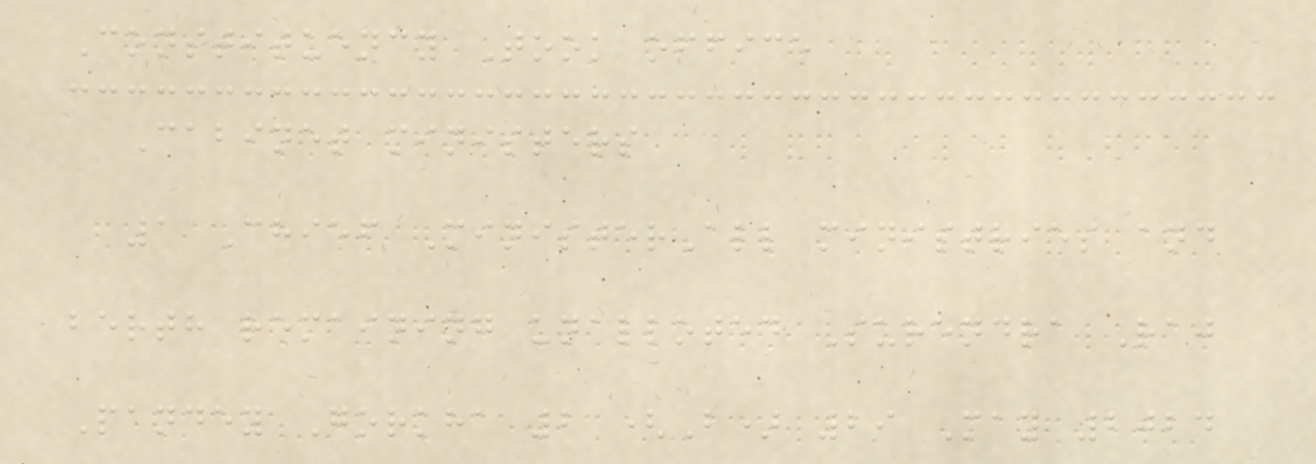Constituency Took office
Cabinet ministers
1 Chief MinisterAll ministries and
berth remaining unalloted Surendra Raj
Pandey Gorkha 2 (B) 29 May 2024
